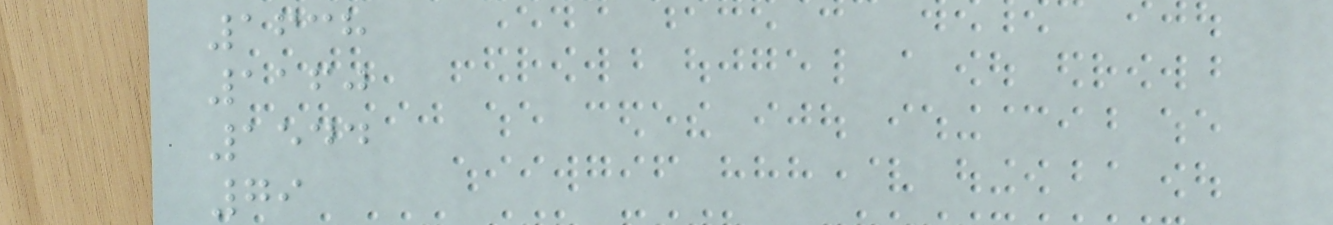1638
1160
1544
79
